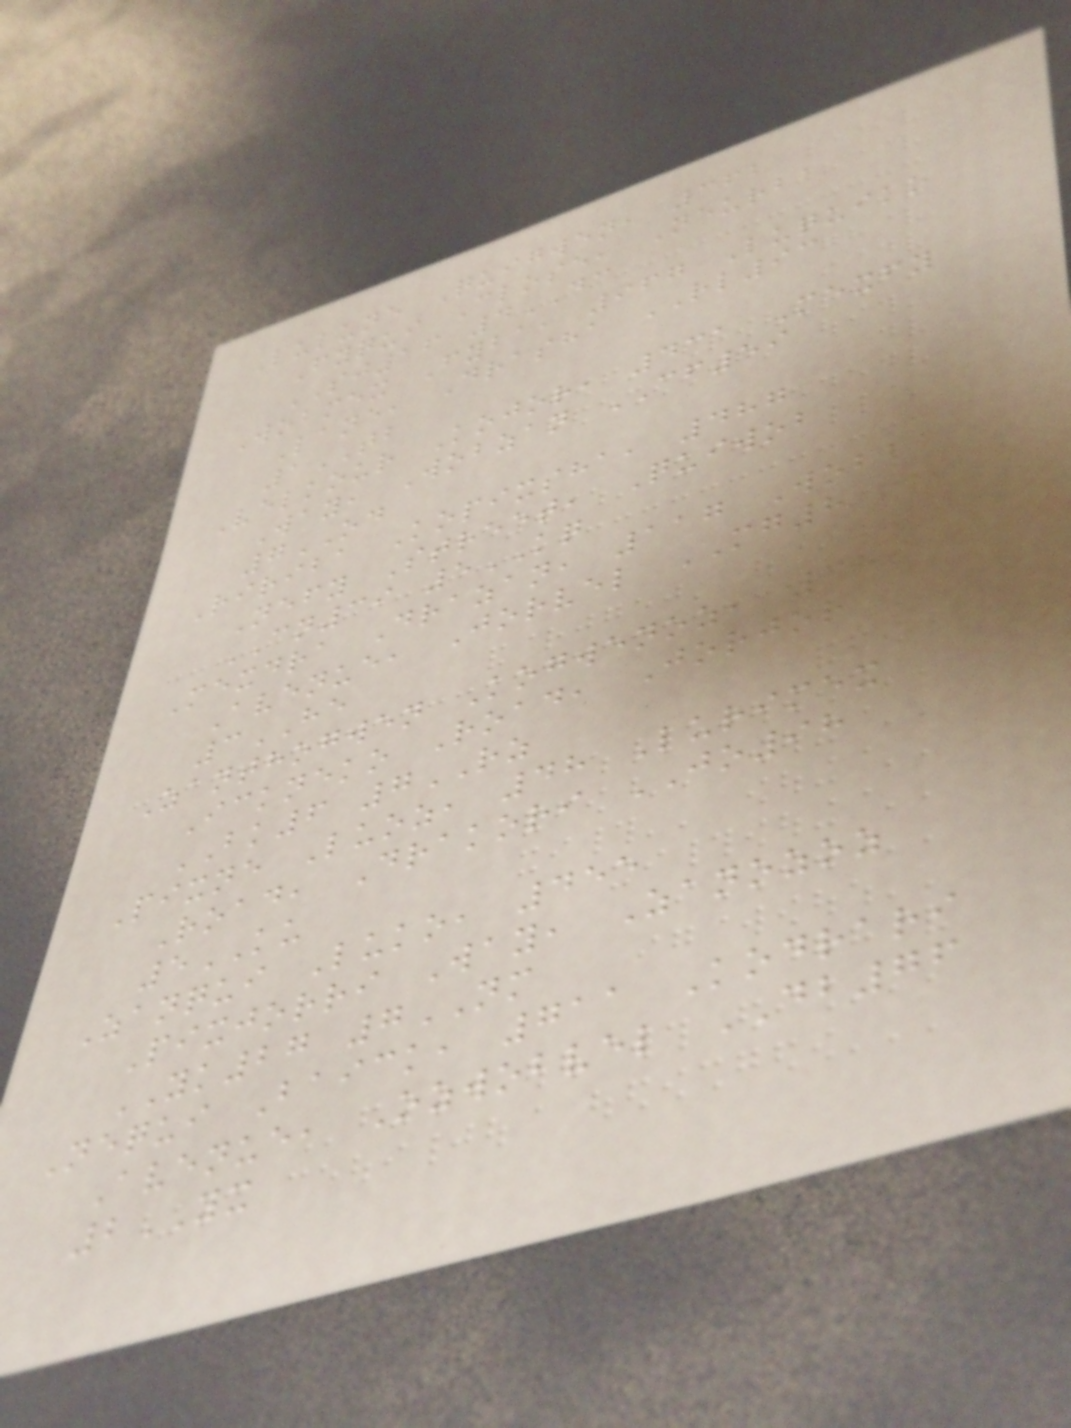Lulune Quigwen, 362
Fyqui Close, Neurba
SJ16 4DC
Wobmex Fyba, 967 Luquiko
Lane, Drasha RL93
1TB
Velkour Kojor, 431 Mexfy
Way, Wobzan CF59
7OD
Ririba Kopixsha, 487
Nefy Street, Quiwob
CN39 5KQ
Mexdra Drazan, 117 Wobba
Avenue, Jorvel MG8
3HE
Zanthogwen Kogwenoz, 389
Ickneko Road, Jorjor
BK6 7RZ
Pixne Luoz, 48 Lurimex
Road, Drakori JO98
5KU
Zanqui Luko, 455
Pixjorri Way, Zanozoz
YK27 7NM
Nequi Baick, 711 Kodrari
Avenue, Ozwobvel DB76
2YX
